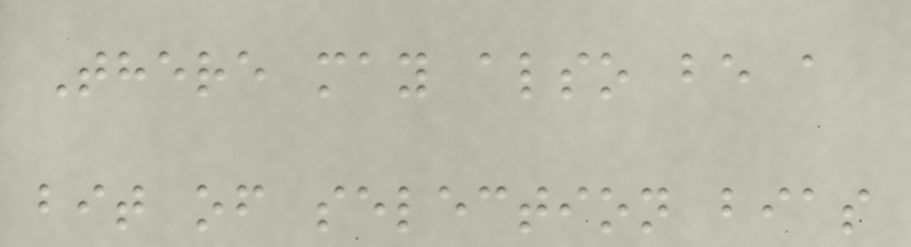There may also be a
bit of selection bias
